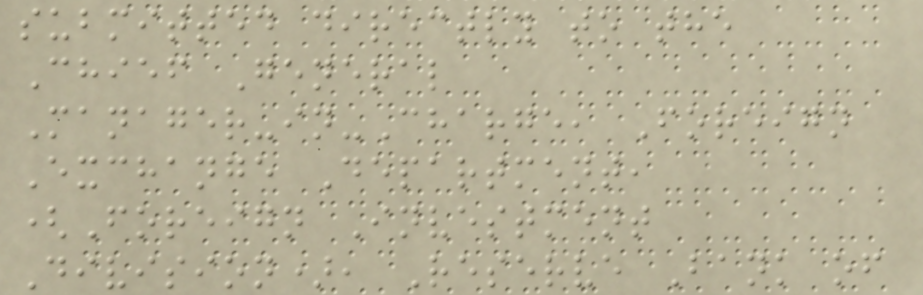submitted directly to the
Chief General
Manager-in-Charge, Foreign
Exchange Department,
(Foreign Investment
Division), Reserve Bank of
